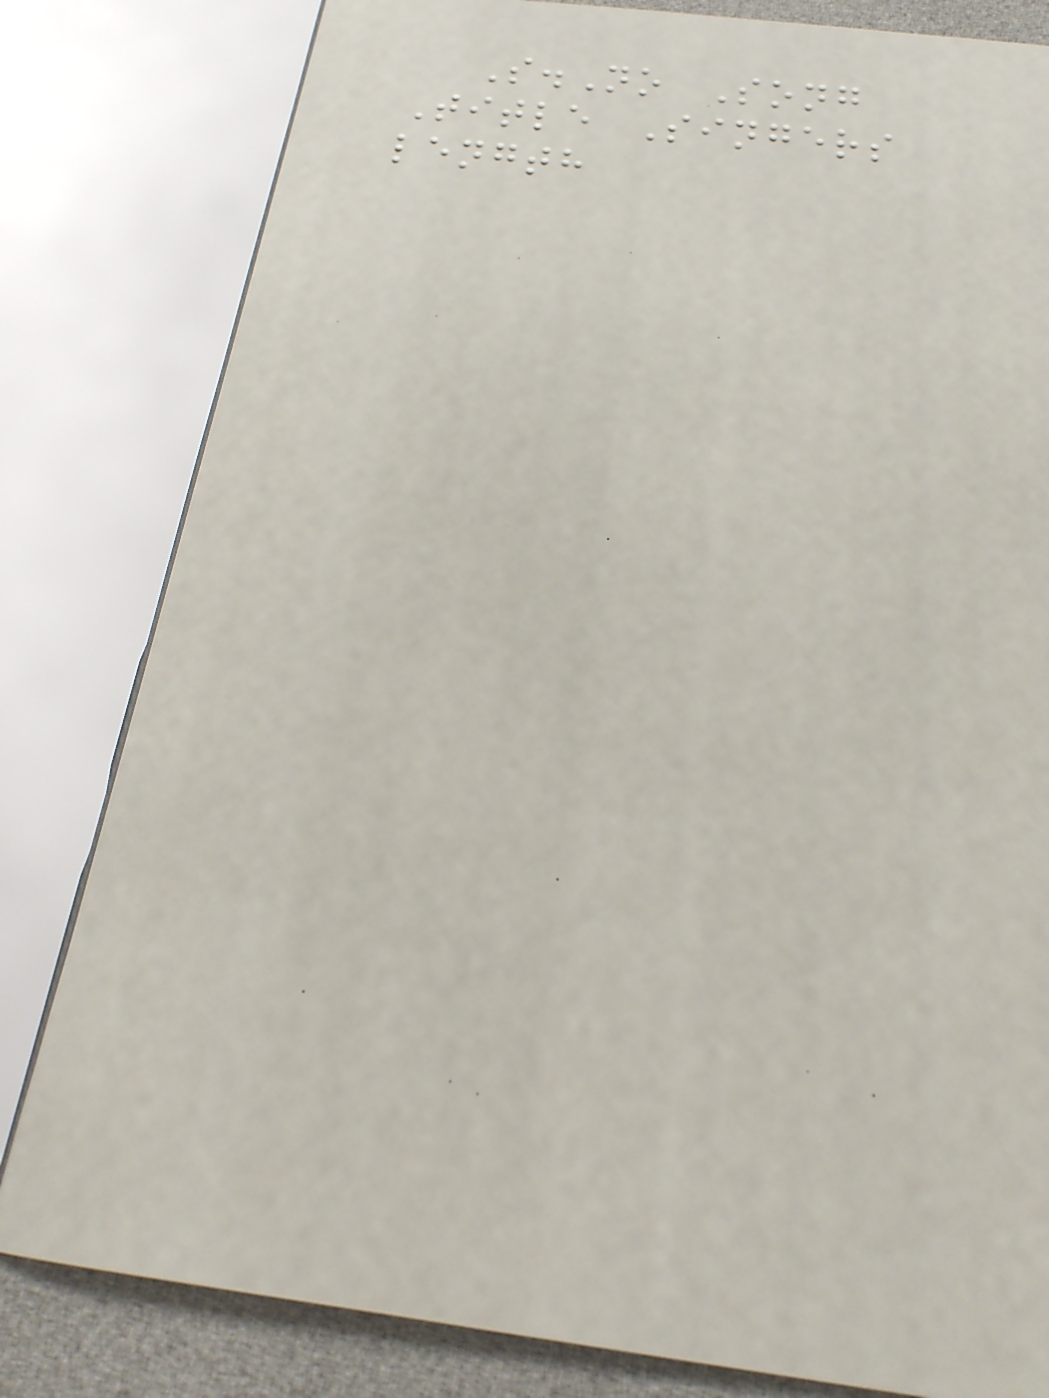S.No Song
Title Singers
length
